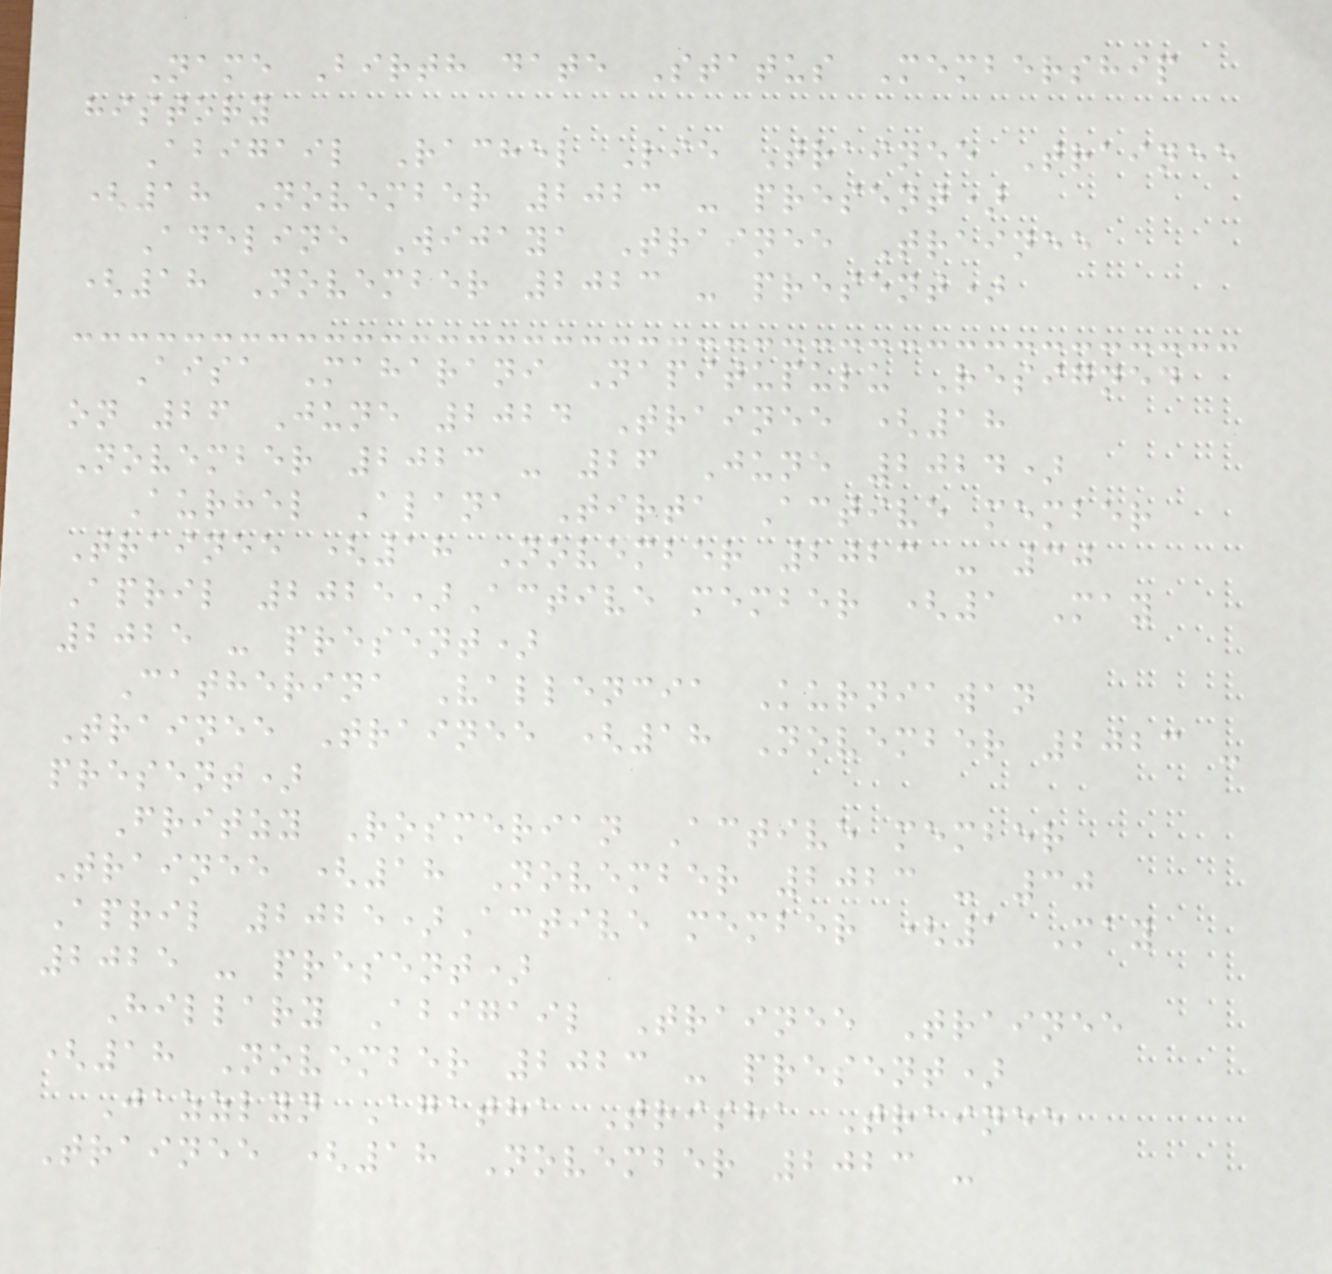Name Birth date Status Membership
history
Abigail Rachel Lie Trainee Trainee
(18 November 2023 - present)
Adeline Wijaya Trainee Trainee
(18 November 2023 - present)
Aisa Maharani Napitupulu Resigned
on 26 June 2024 Trainee (18
November 2023 - 26 June 2024)
Aurhel Alana Tirta Active member
Trainee (18 November 2023 - 30
April 2025)Active member (1 May
2025 - present)
Catherina Vallencia Kurniawan
Trainee Trainee (18 November 2023 -
present)
Fritzy Rosmerian Active member
Trainee (18 November 2023 - 30
April 2025)Active member (1 May
2025 - present)
Hillary Abigail Trainee Trainee
(18 November 2023 - present)
Jazzlyn Agatha Trisha Trainee
Trainee (18 November 2023 -
